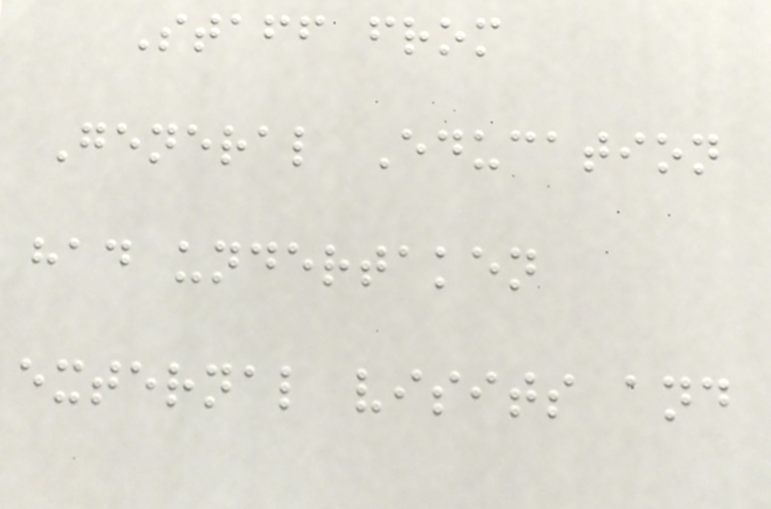Staff from
General Education
had undertaken
external visits and
